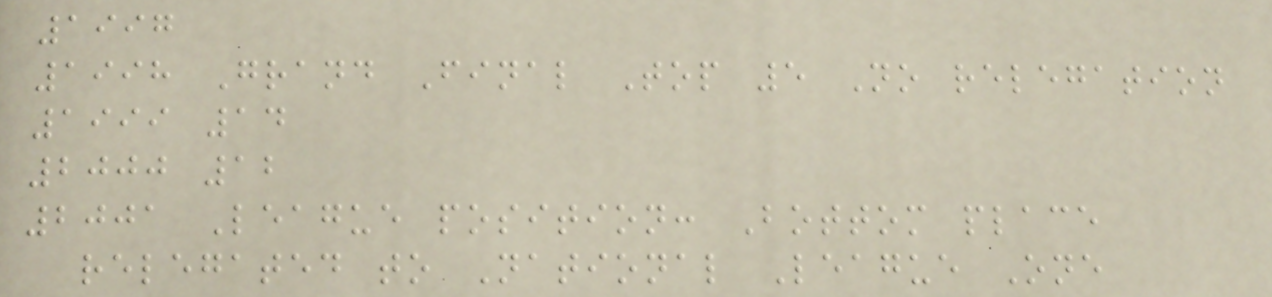1997
1998 Grand Final Top 5 No relegation
1999 14
2000 12
2001 League position: Bottom place
relegated to National League One
